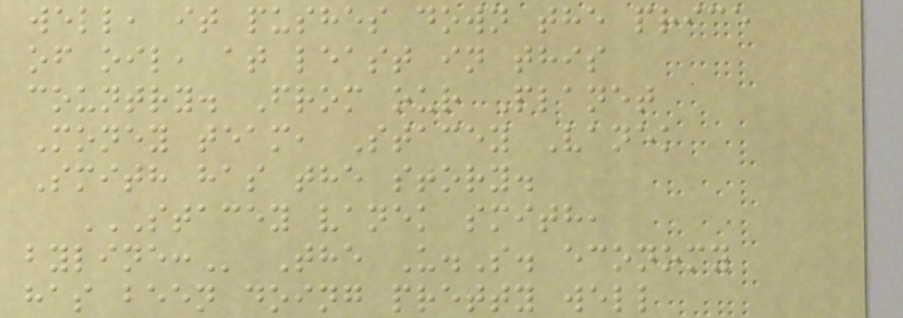well, it pushes down the price
of oil, at least in this
country. From our Planet
Money team, Stacey Vanek
Smith has the story.
STACEY VANEK SMITH,
BYLINE: The U.S. economy
has been doing pretty well
